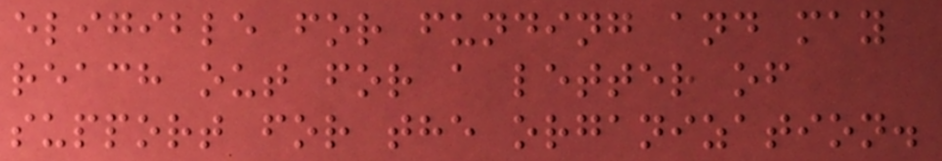eligible for funding and may
reach out for a letter of
support for the organization.
